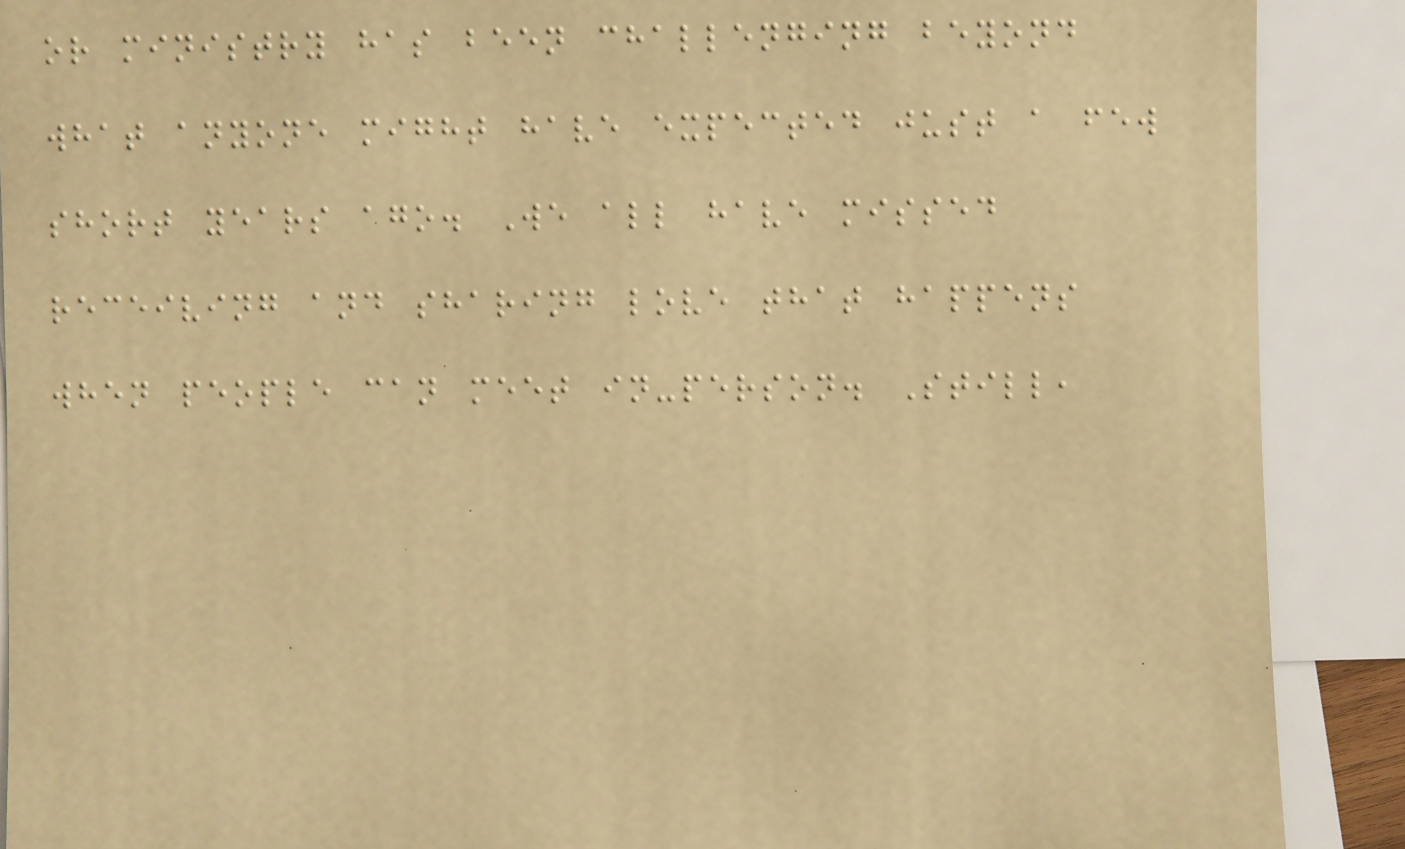or ministry has been challenging beyond
what anyone might have expected just a few
short years ago. We all have missed
receiving and sharing love that happens
when people can meet in-person. Still,
